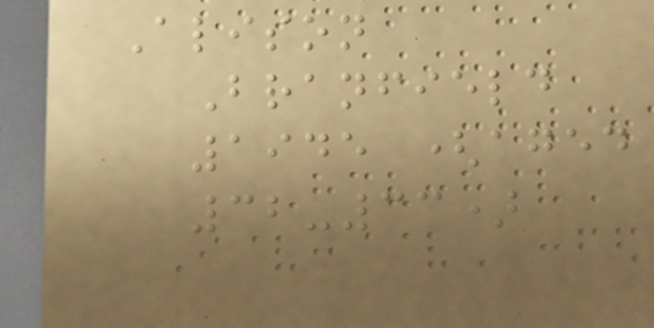Alison
Branfield
1945 (aged
32-33)
